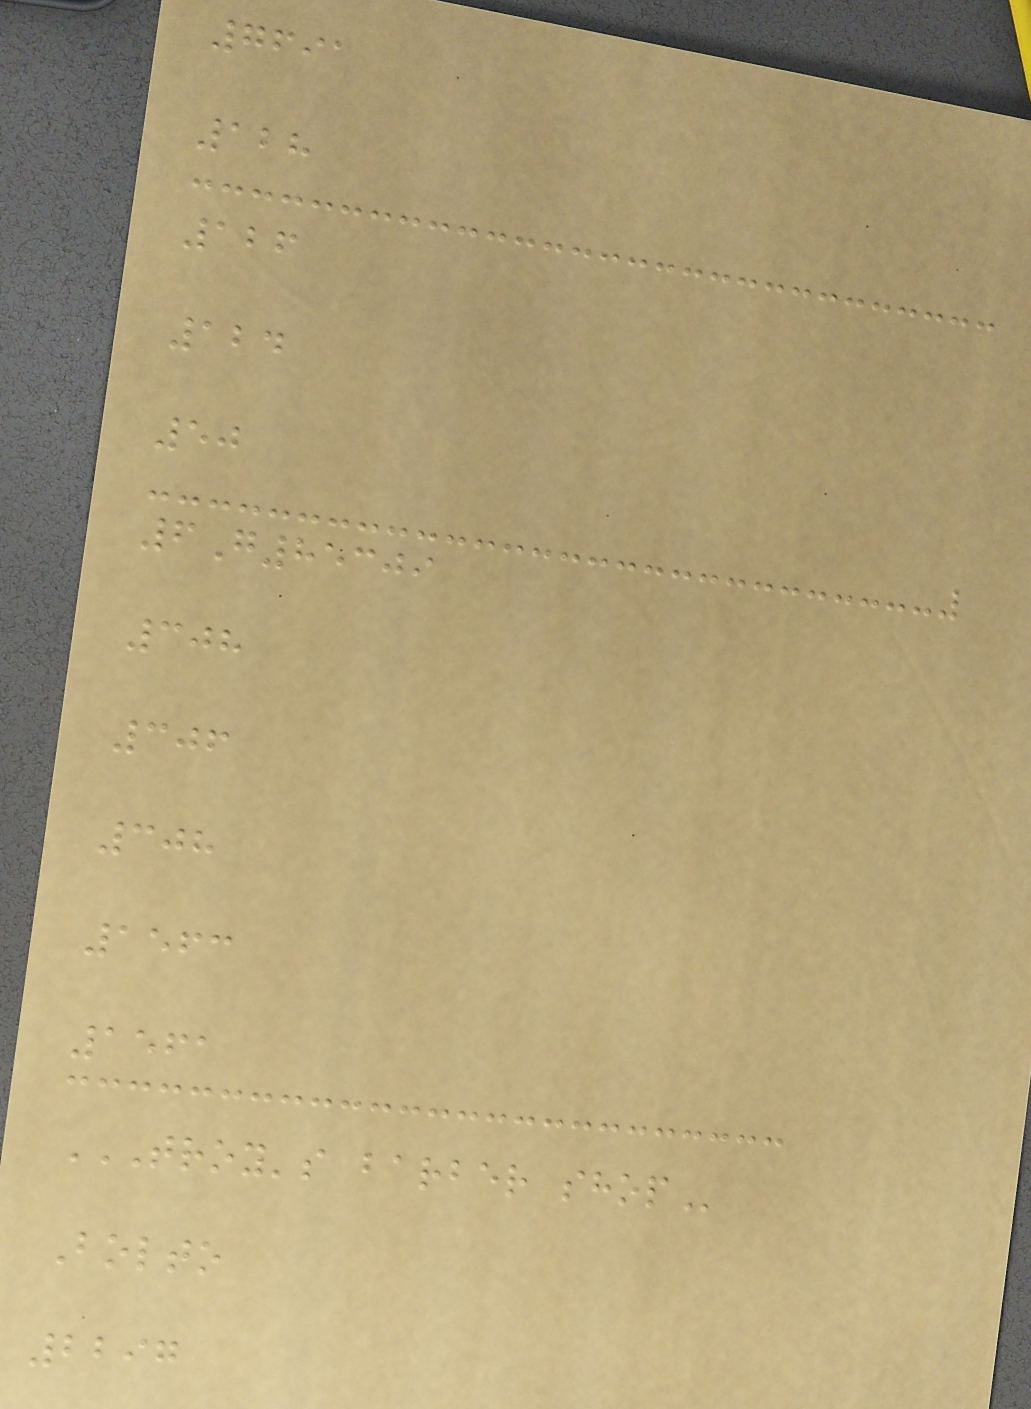7691
128
126
124
50
6G85309
308
306
308
1563
1561
TROY'S BARBER SHOP
Bolto
2297
